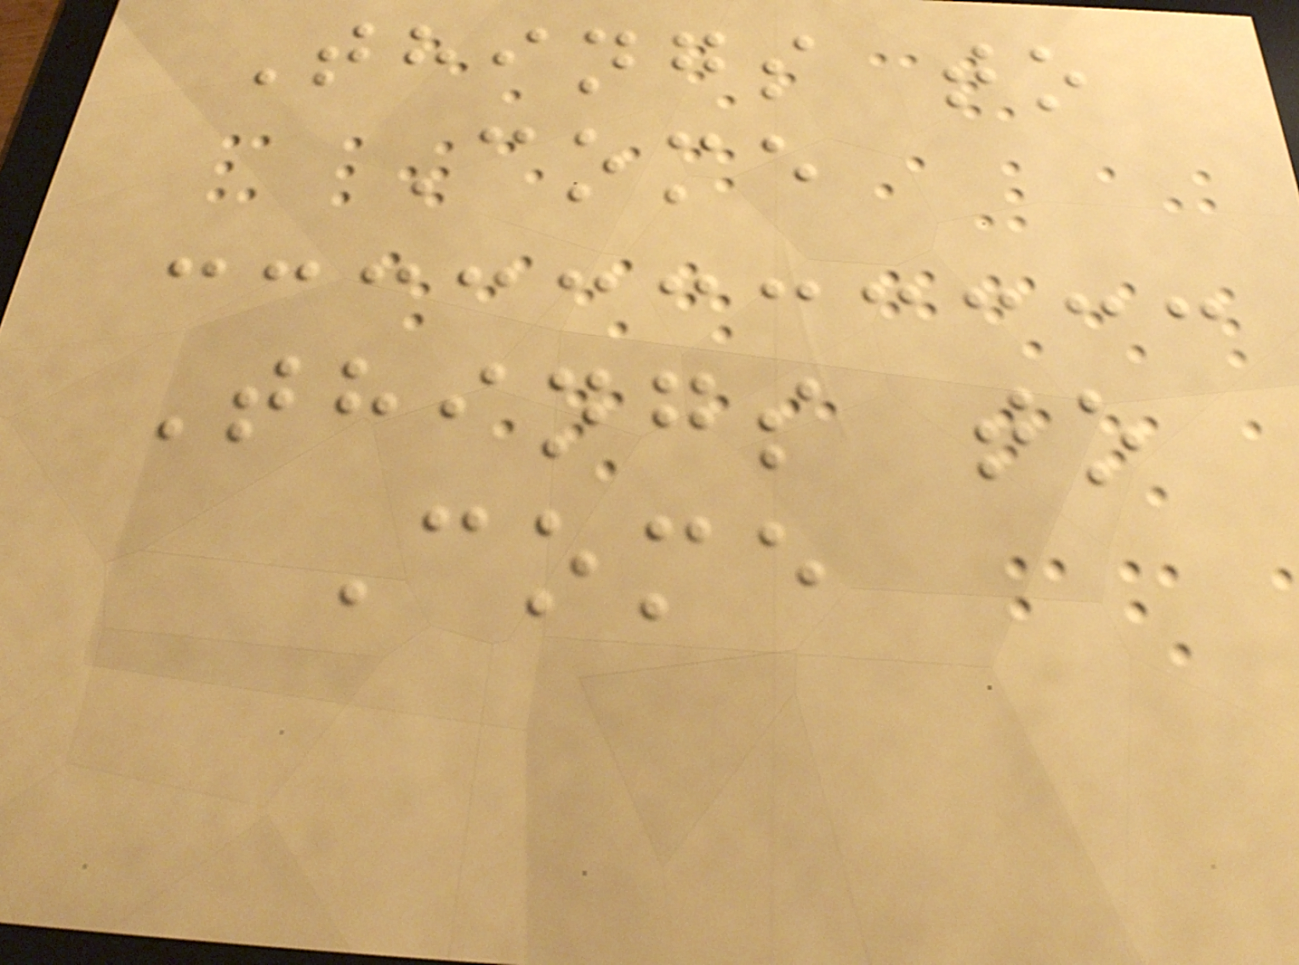Things to
Come
Things to
Come
